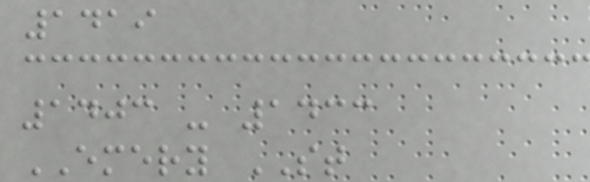1419
1403 - 1433
EMERY ST
